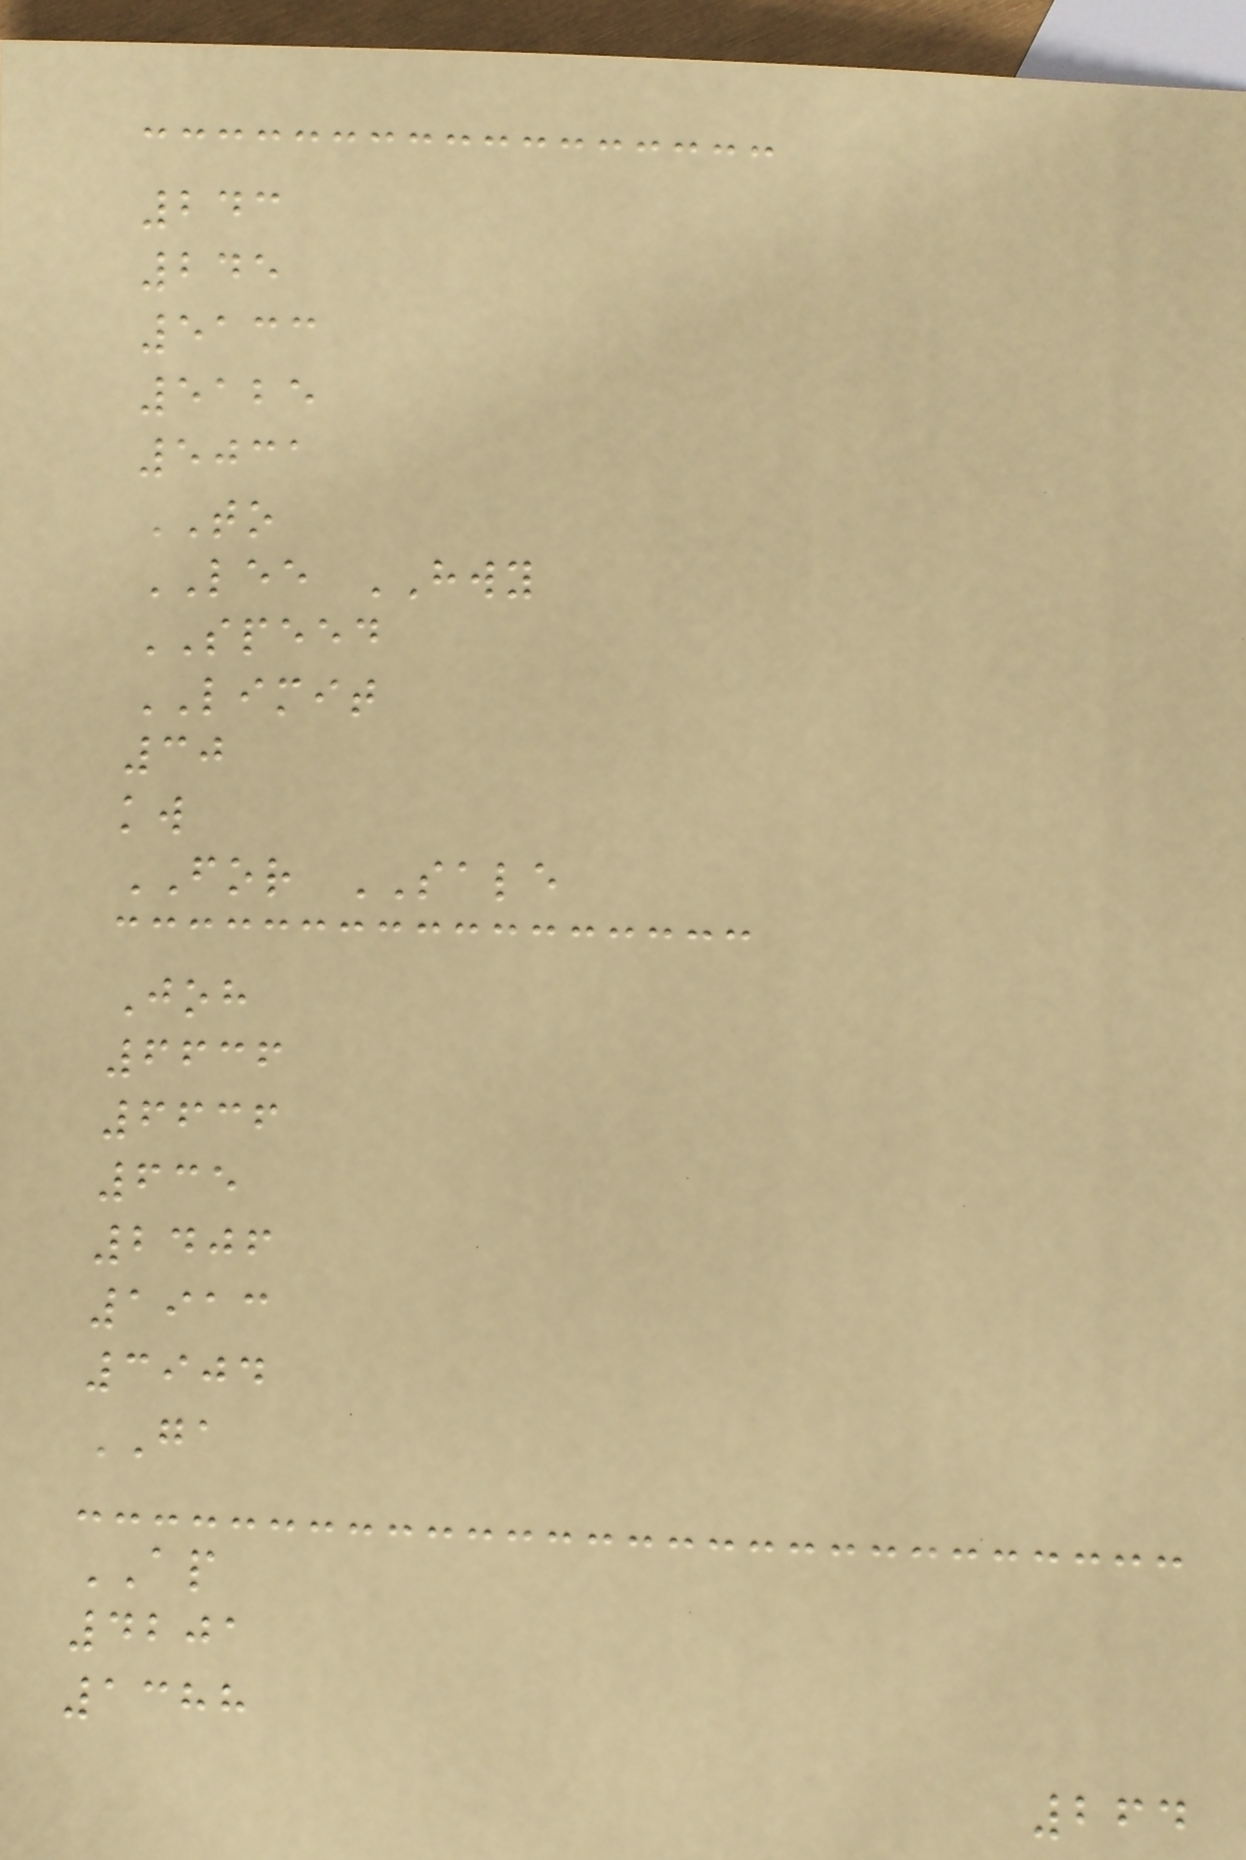243
245
5133
5125
5031
TO
LEE HWY
SPEED
LIMIT
30
kw
FOR SALE
Joh
6636
6636
635
2406
1913
3904
GA
AP
4201
1388
264
